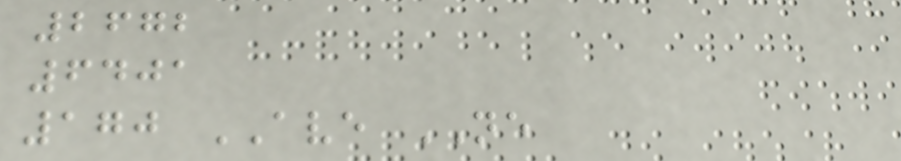2672
6401
170 AVE NE
